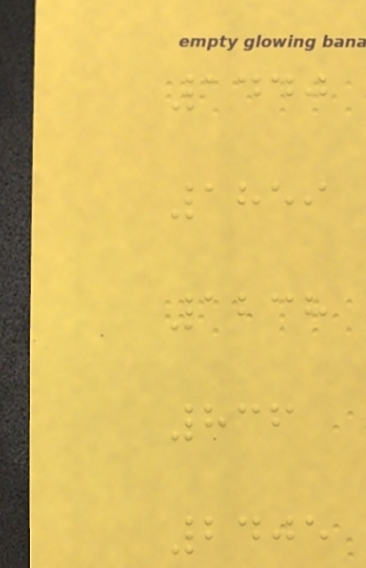1440
1859
1238
836
2405
